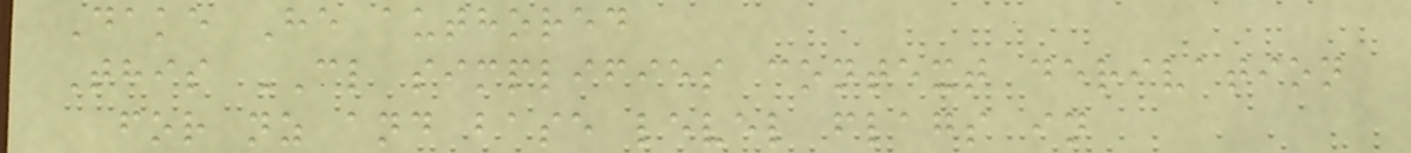Dake He authored
This CL simplifies context derivation
for nz and base level flags in
